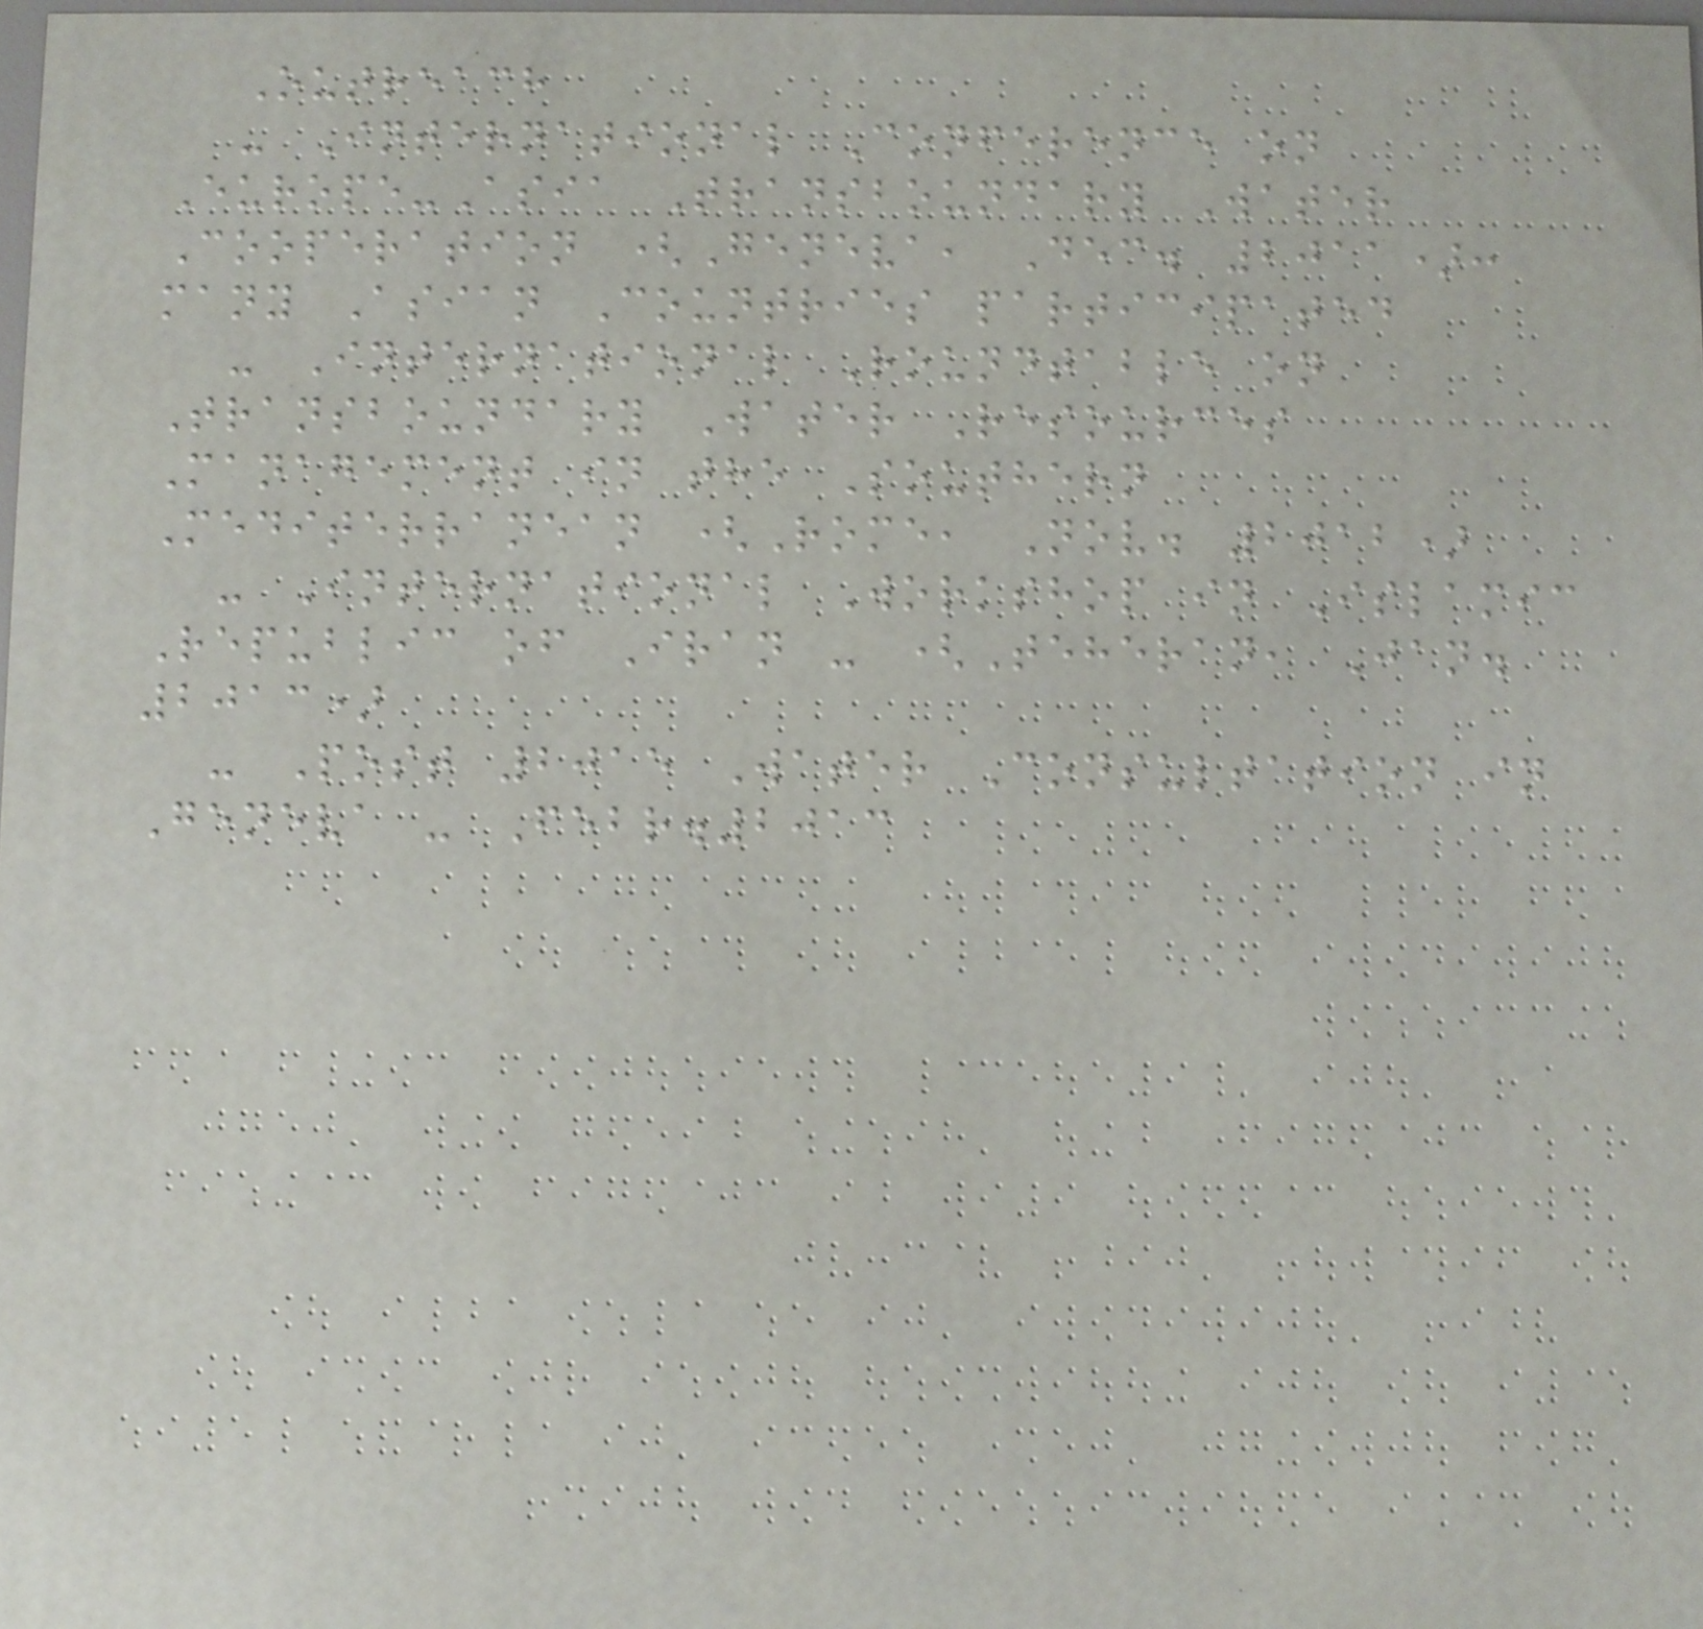Outreach
- International Conference on
Europe-Asia Transboundary Water
Cooperation (Geneva, Dec. 2011):
many Asian Countries participated
- International Roundtable on
Transboundary Water Resources
Management in the Southern
Mediterranean (Rome, Nov. 2012)
- International Workshop in Islamic
Republic of Iran - (Teheran, Jan.
2013)
- Post 2015 Water Consultation in
Geneva - Febr.2013
